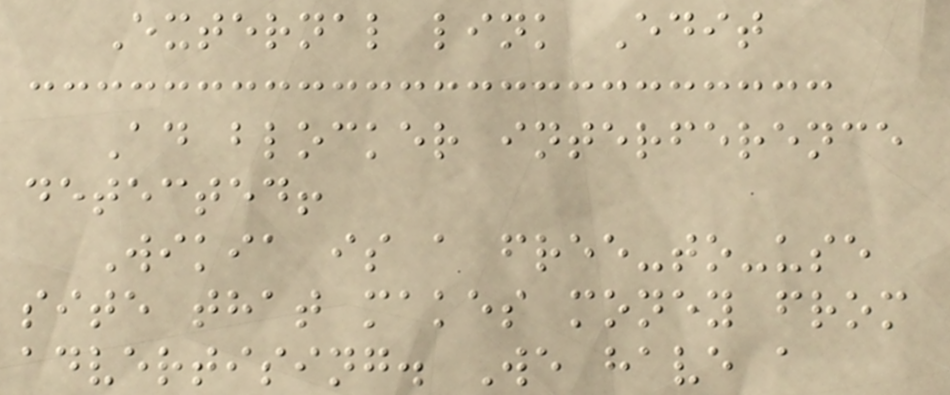External link Edit
Ad blocker interference
detected!
Wikia is a free-to-use
site that makes money from
advertising. We have a
